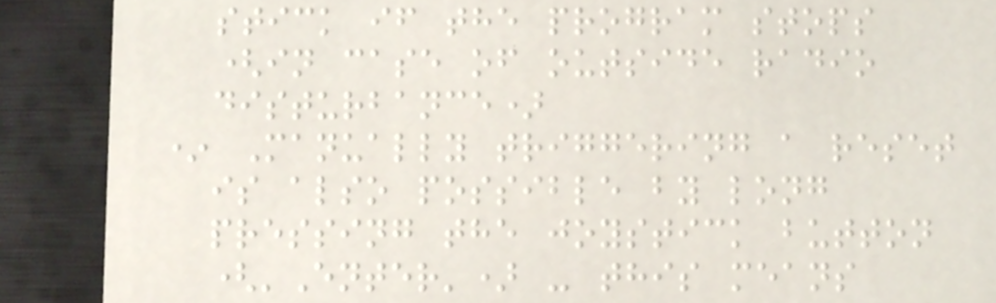stick if the program stops
(in case of outside radio
disturbance)
* Manually triggering a reset
is also possible by long
pressing the joystick button
('Enter') - this means
